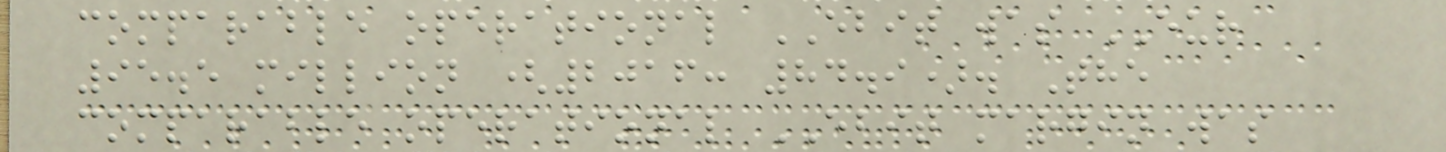comparable operational EBIT was EUR
95.5 million (2016: 84.9). The
comparable operational EBIT margin was
